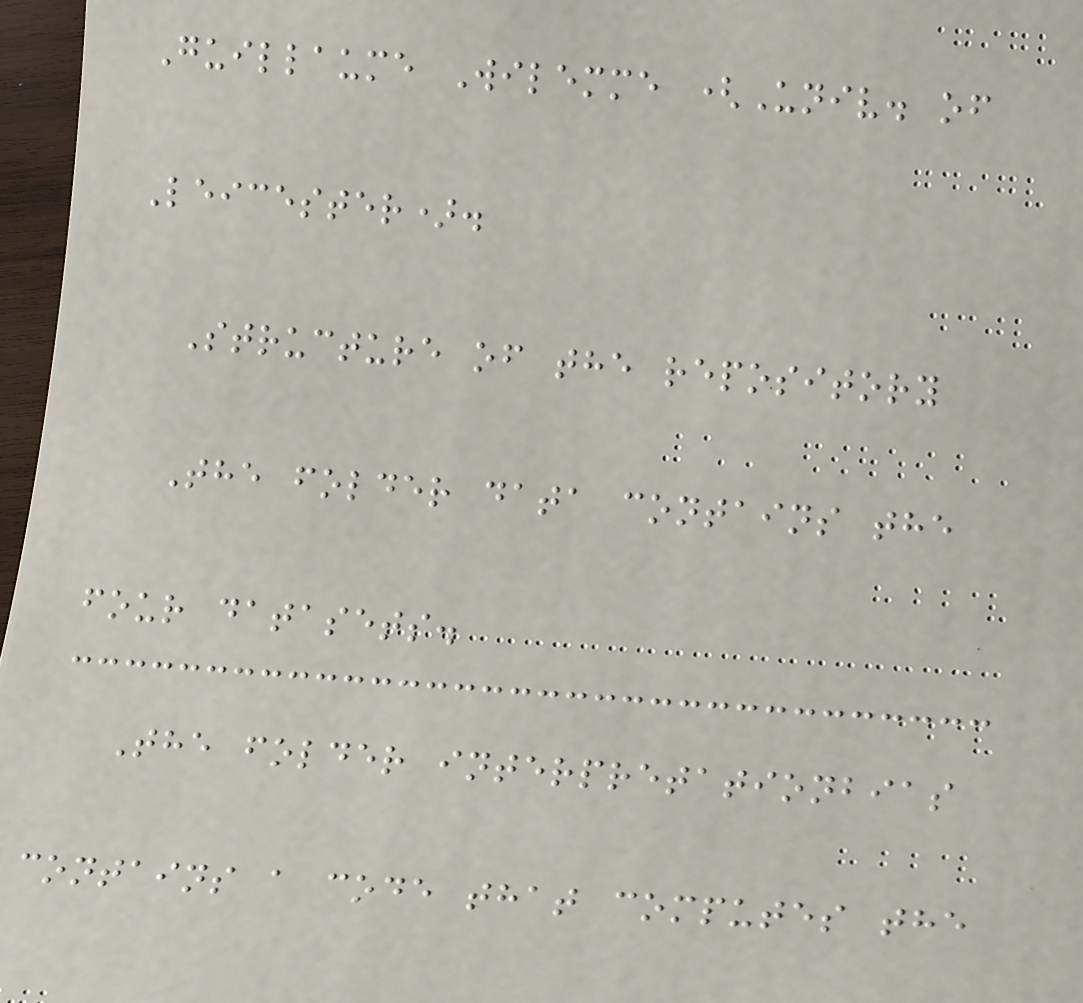Guillaume Wilemme (Univ. of
Leicester).
Structure of the repository
The folder data contains the
four datasets.
The folder interpretationbias
contains a code that computes the
